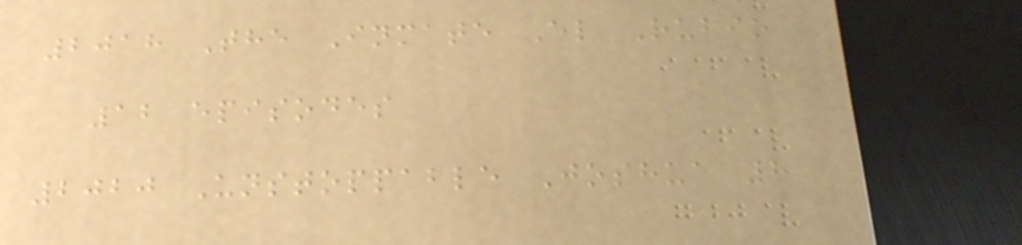2018 The Inmate El Rubio
12 episodes
2020 Unstoppable Joshua 8
